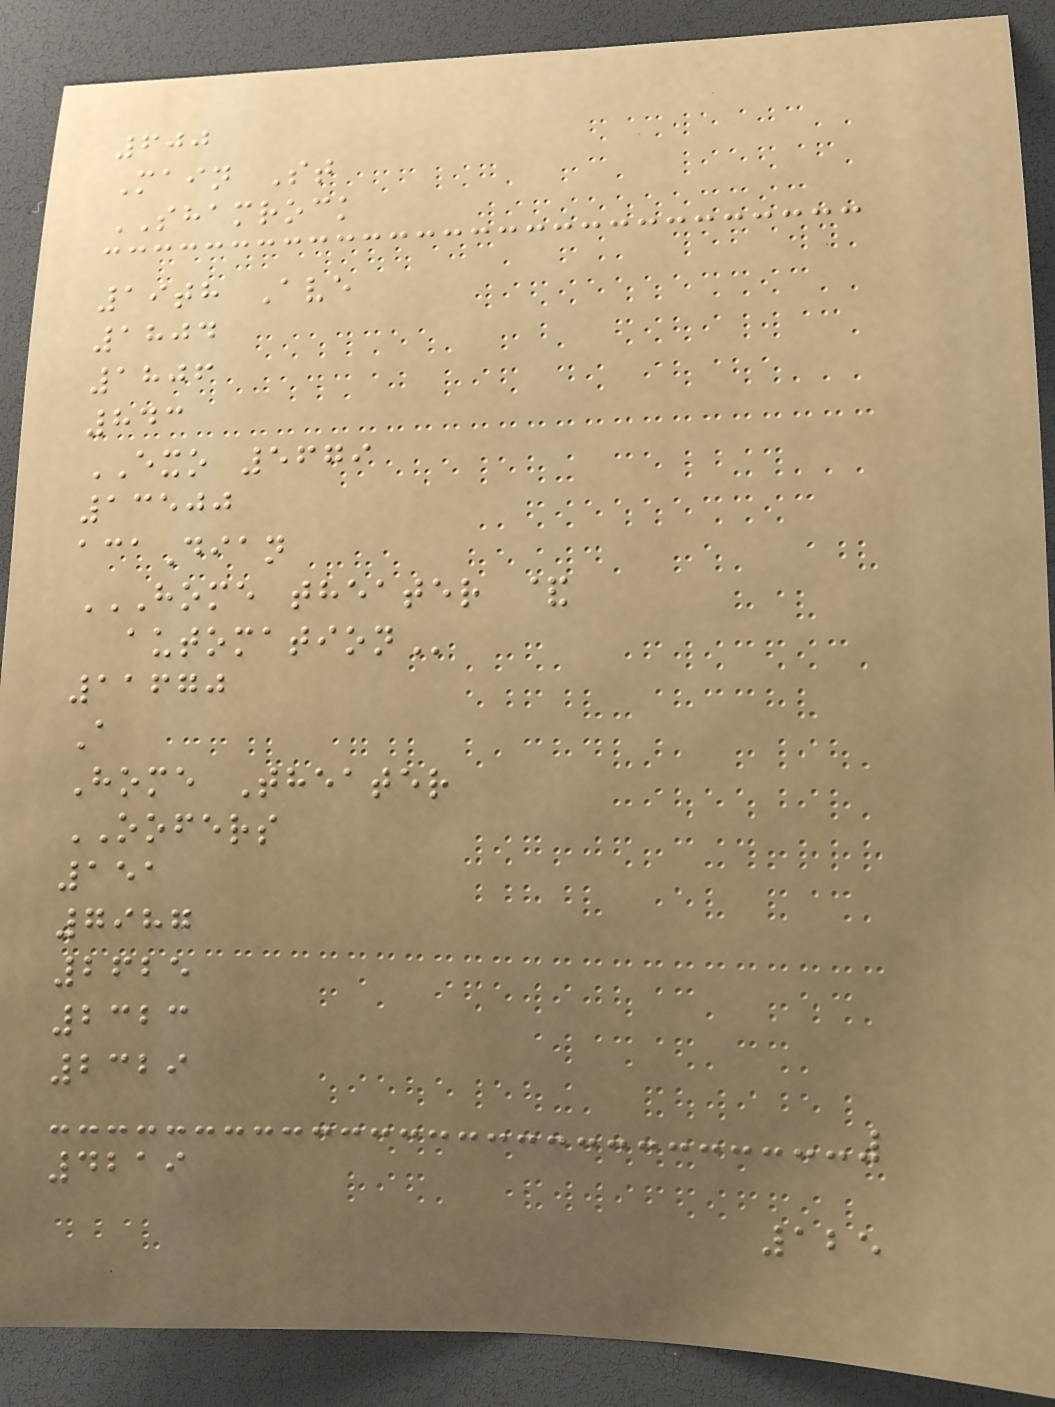600
Main St
SHAMROCK
19th Ave
1804
1806
843
EXO 5679
13500
acaDian
HOME THEATER &
AUTOMATION
11670
A
Home Theater
OOFERS
151
7987
2625
2323
2329
4219
125
